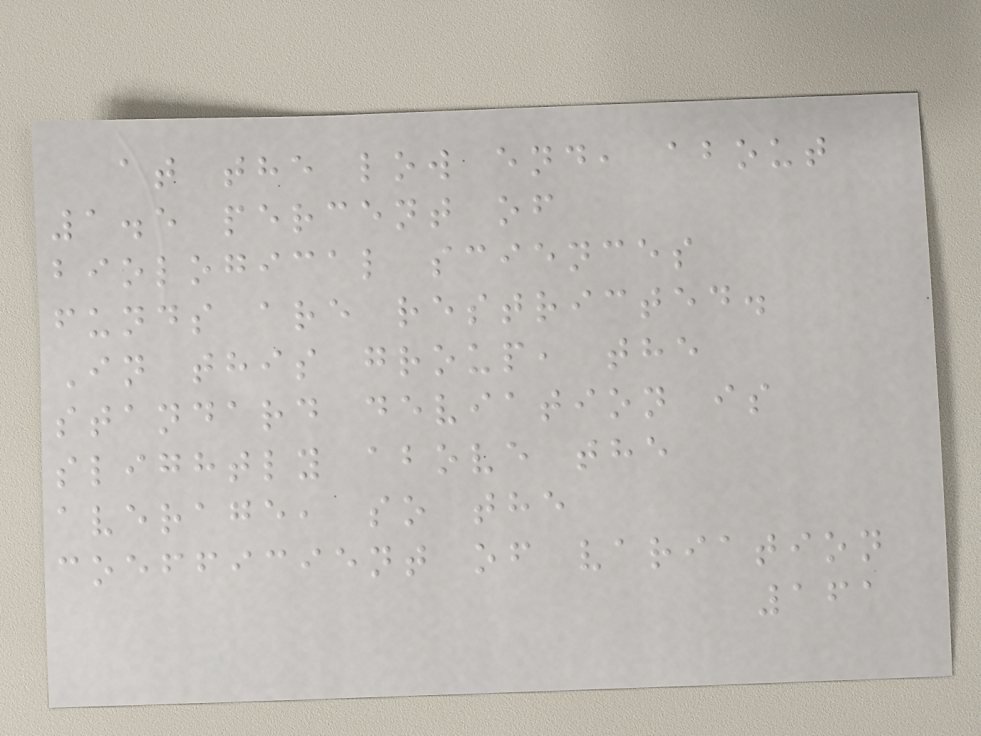at the low end, about
1.5 percent of
biological sciences
funds are restricted.
In this group, the
standard deviation is
slightly above the
average, so the
coefficient of variation
161
